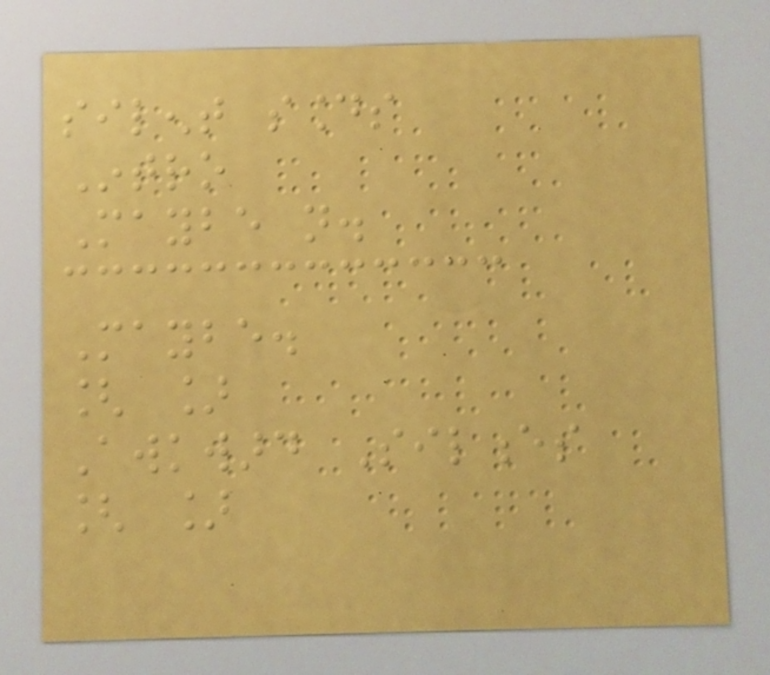silent sounds
Intro
Maybe not.
Maybe.
[ ]
Awkward Silences
[ ]
